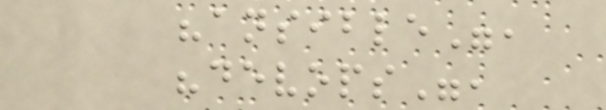"ansible",
"devops",
